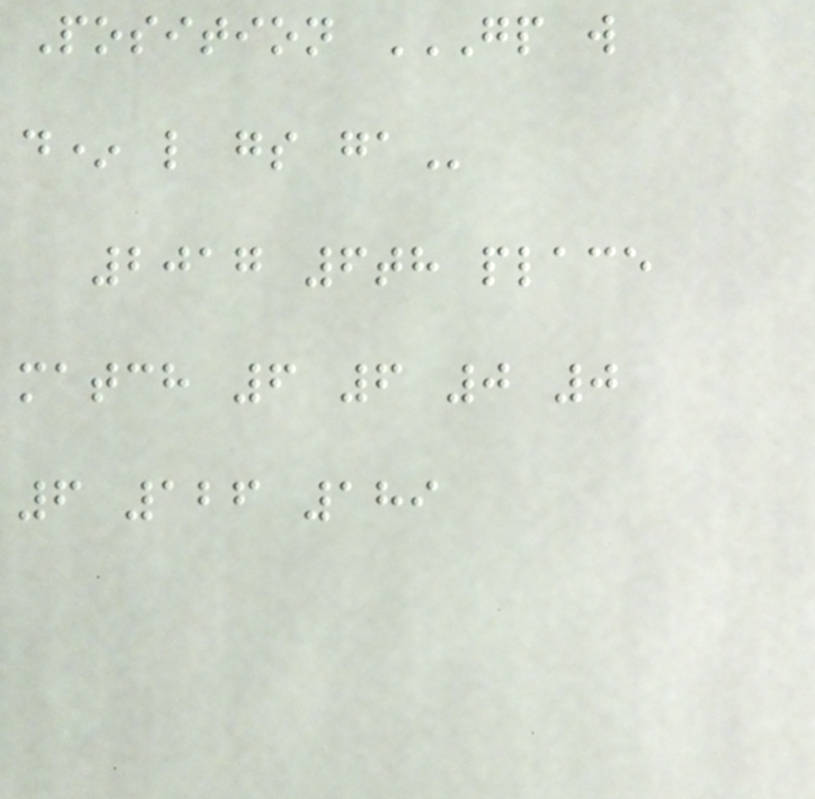Position GP W
D* L GS GA
2017 6th place
match 6 6 0 0
6 126 189
